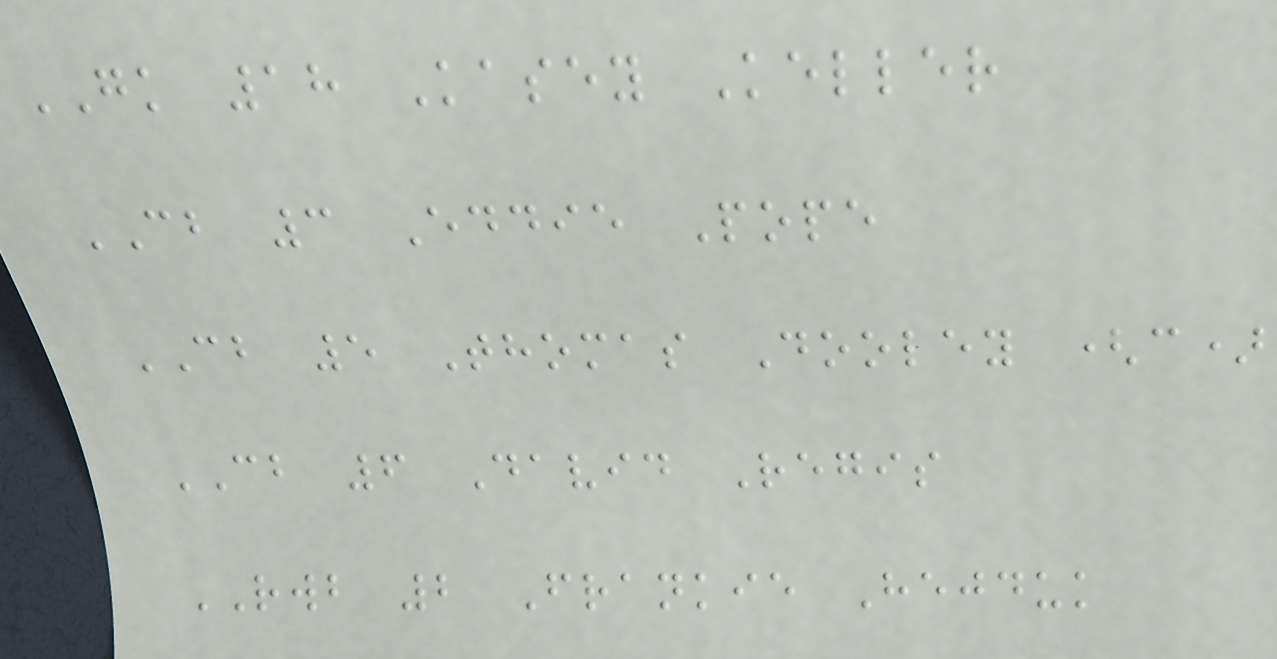GK 18 Kasey Keller
CB 3 Eddie Pope
CB 5 Thomas Dooley (c)
CB 6 David Regis
RWB 2 Frankie Hejduk
